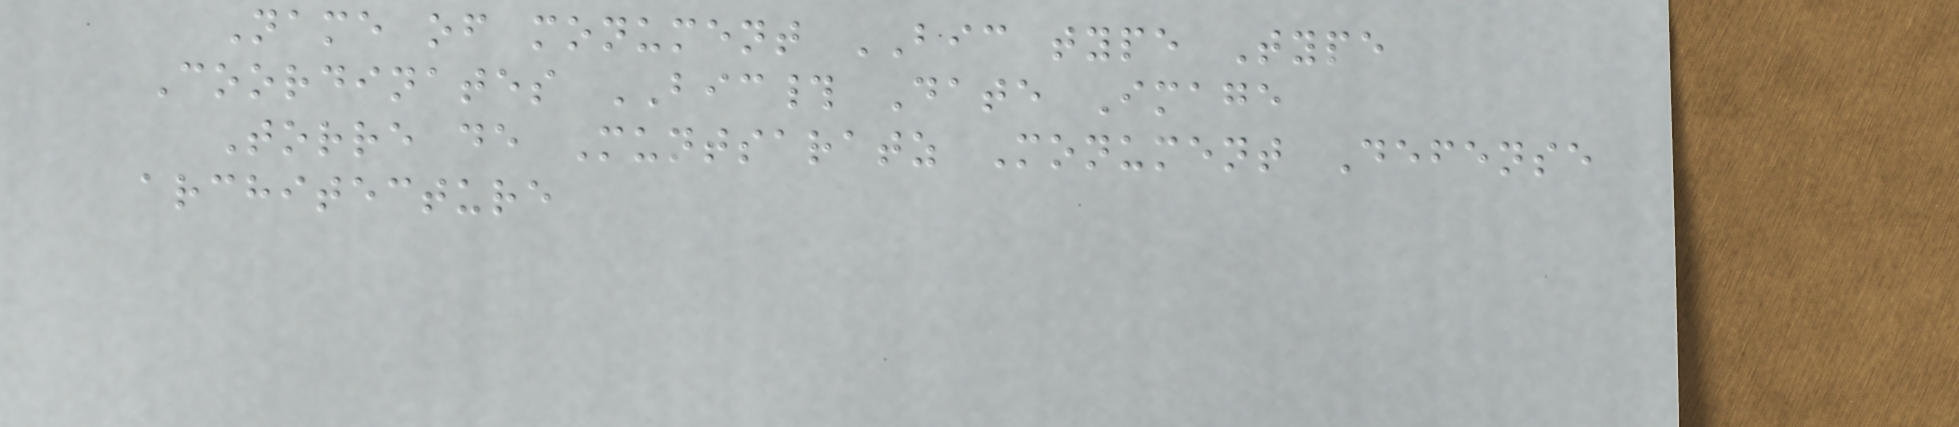Name of monument BIC type Type
Coordinates BIC# Date Image
Torre de Muntsaratz Monument Defense
architecture
